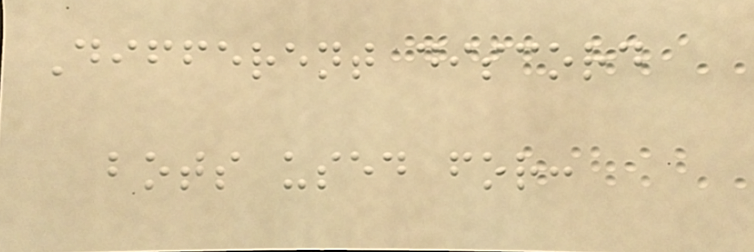Different discord
bots used for:
